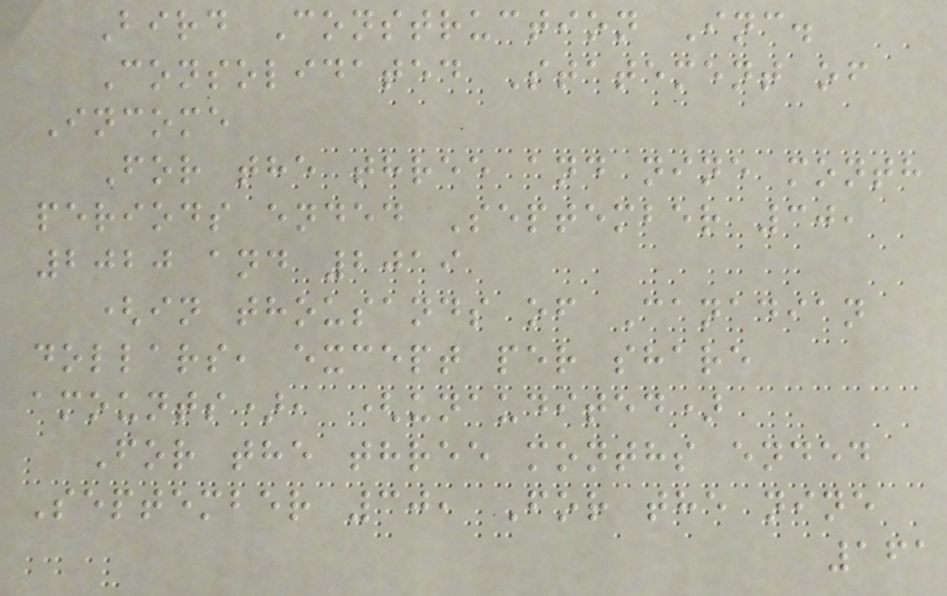Bird Construction Inc.
Consolidated Statement of
Income
For the three and nine month
periods ended September 30,
2020 and 2019
(in thousands of Canadian
dollars, except per share
amounts), (unaudited)
For the three months ended
September 30, For the nine
161
